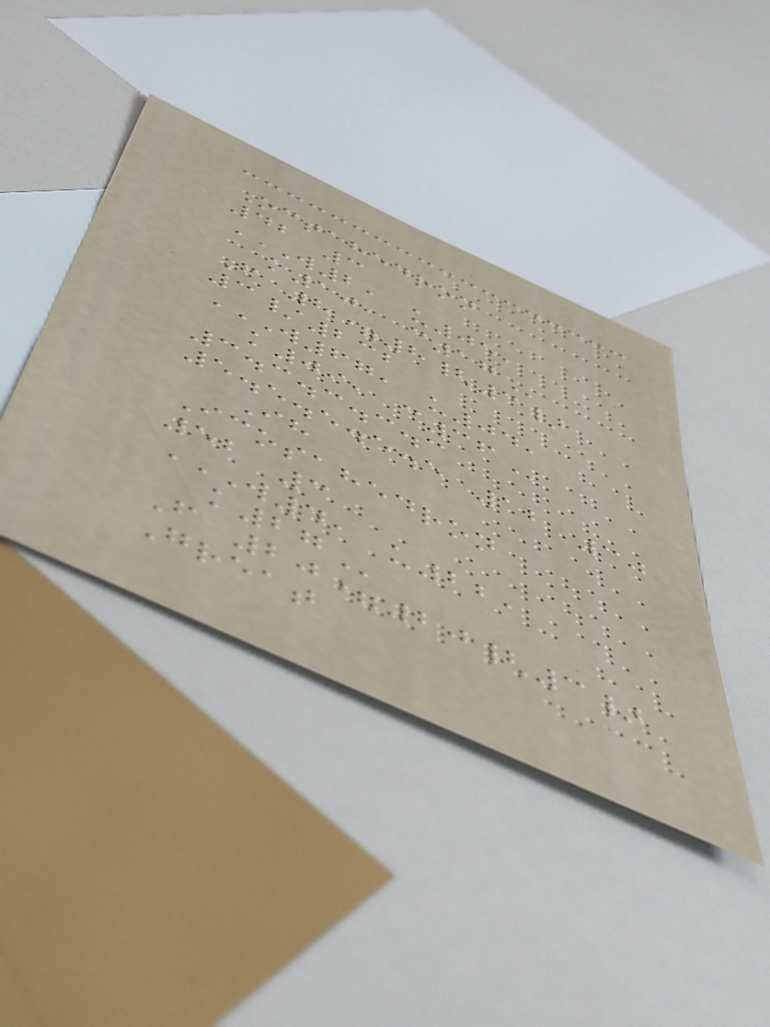Octahedron
42 3
W2, U05,
K10, C17
F 8=8{3}
3/232
W67, U04,
K09, C36
3.3.3.3.3
5.5.5.5.5 12 30
Ih
Icosahedron
52 3
W4, U22,
K27
F 20=20{3}
Great
